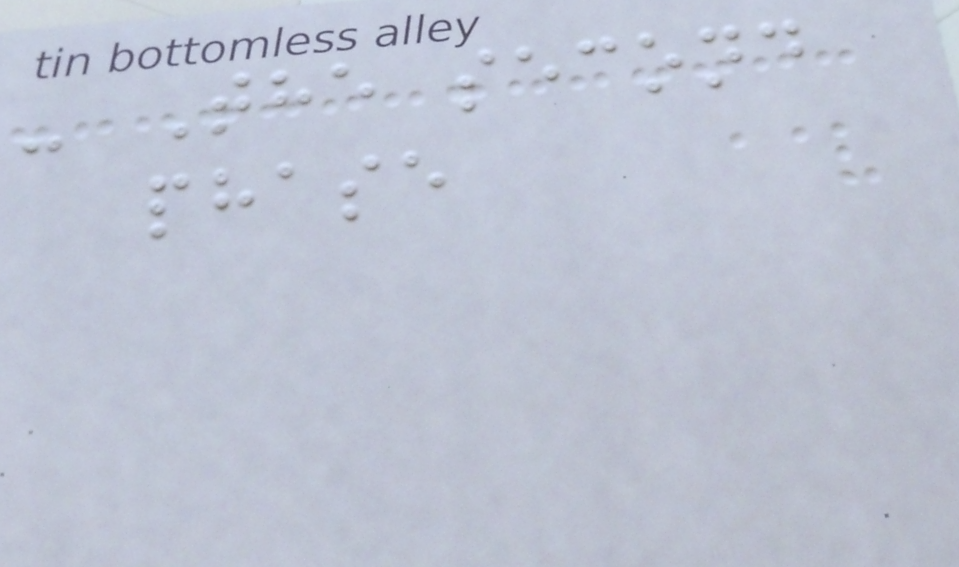- The second
phase
